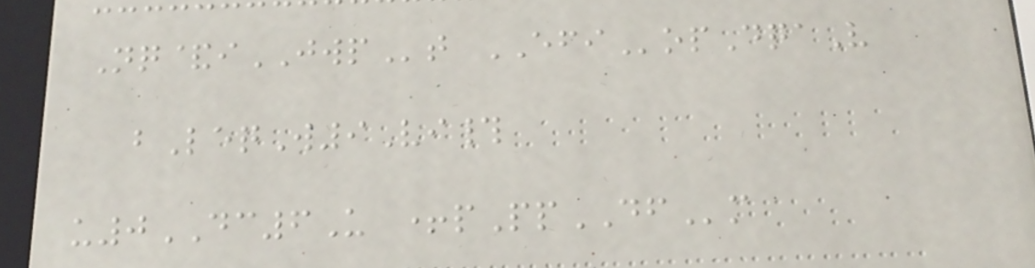Nq&iJWPt EFIopDqaV
bLeqW9Vi#
u0DC6U +pPpDFm
